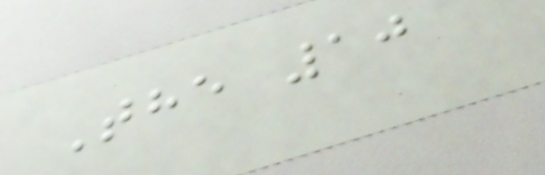The 10
